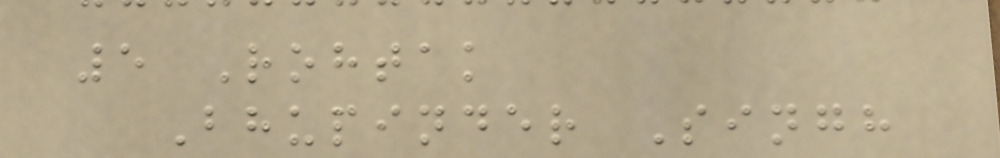5 Rohtak
Bhupinder Singh
